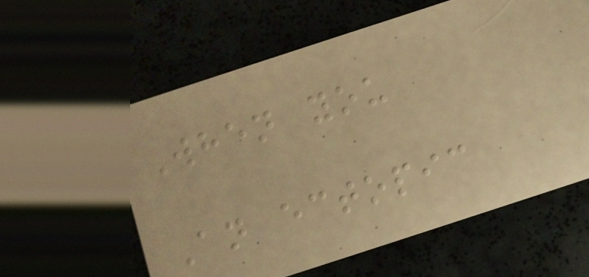When you
An ectopic
